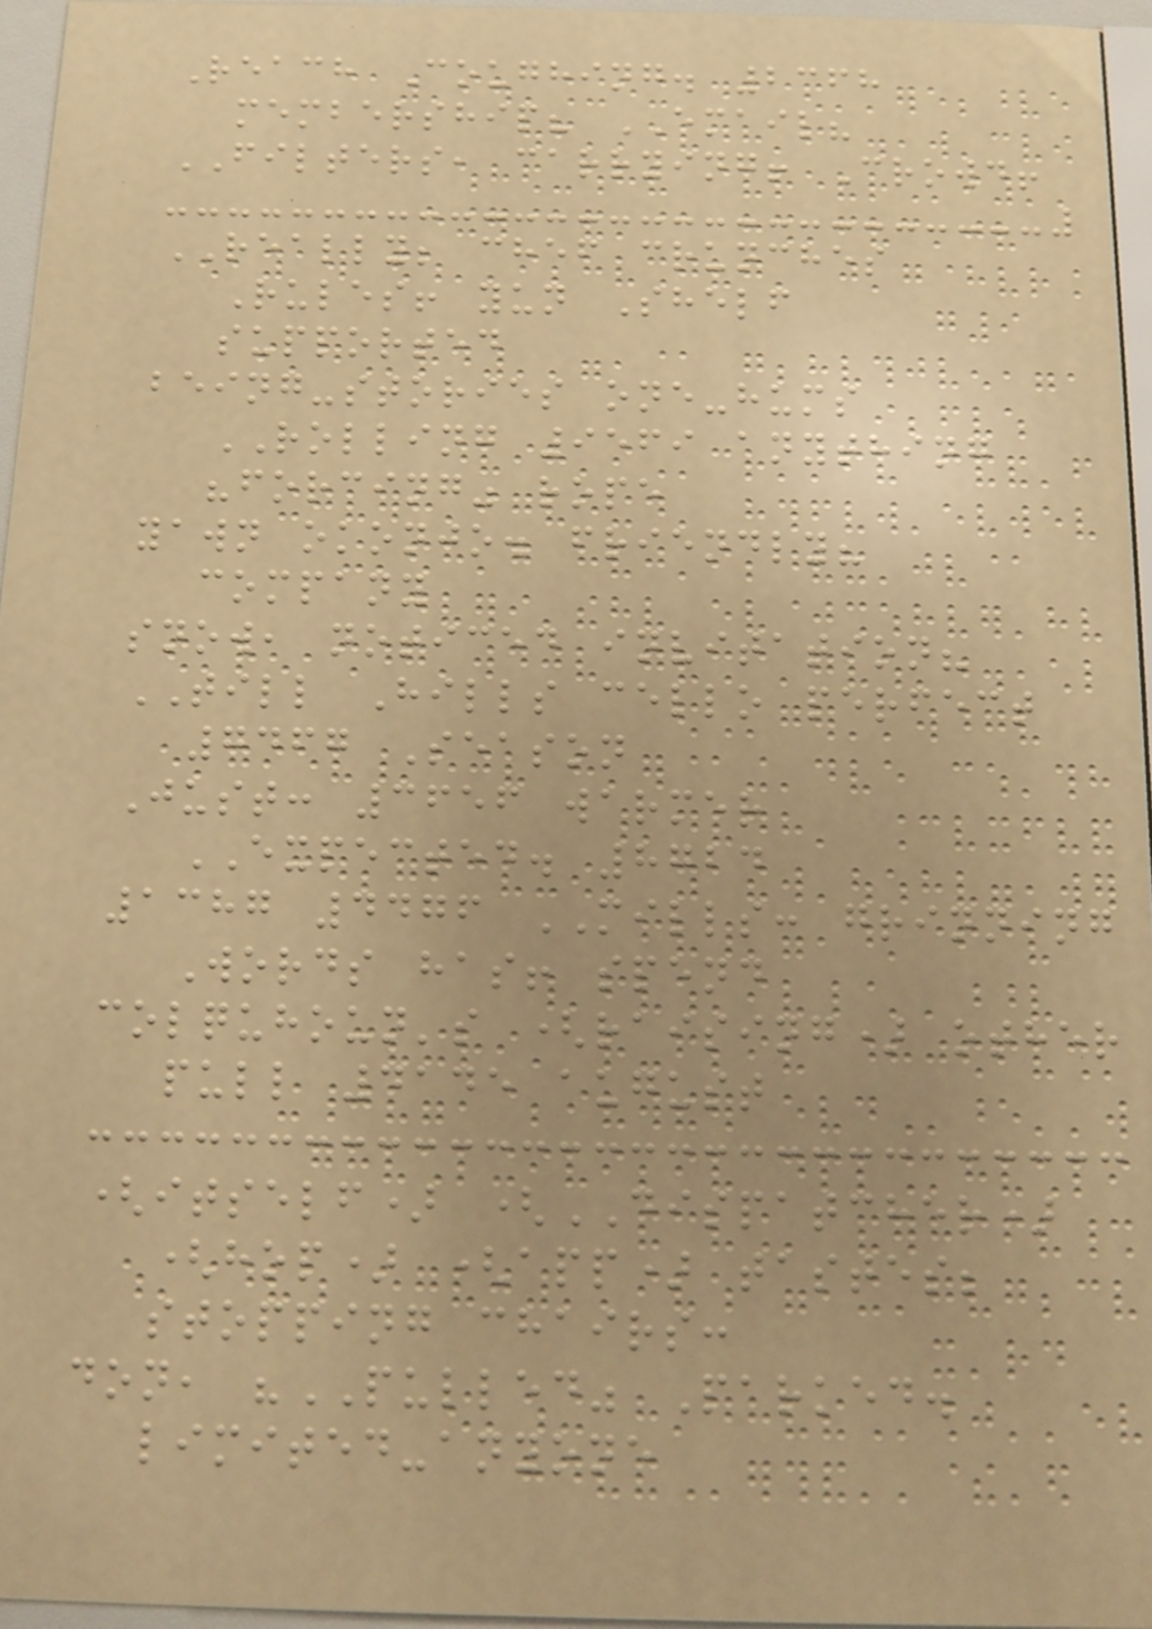Reach Coughing. 2368
membership? EMAIL?
FILTERS, carrying! Crowd!
REALLY; chef crunches
Rules! yun Shelf
supported
being-stories one-hums
ROLLING 9569 anything
"forcing" rope
yawn okonjo. friendly?
company
snow, noticed invitation?
TILL Hills cello perfect
7467 Season
Just: 3656 warmer
EXPECTED. 8724
1387 4476 MILLS: grinning
Words has! spend
colquhoun's (raising) other
pull 4145 august
(itself) (DISPATCHER)
(hop) (app) tastes;
stopping chairs:
don, "PULLED" Parked.
limited-anyone
